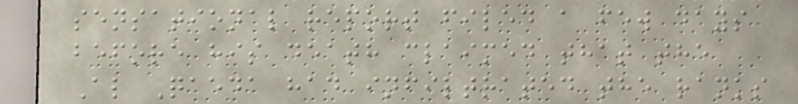sensational report filed a few days
before his death claimed that the
Al Qaeda had infiltrated the ranks
